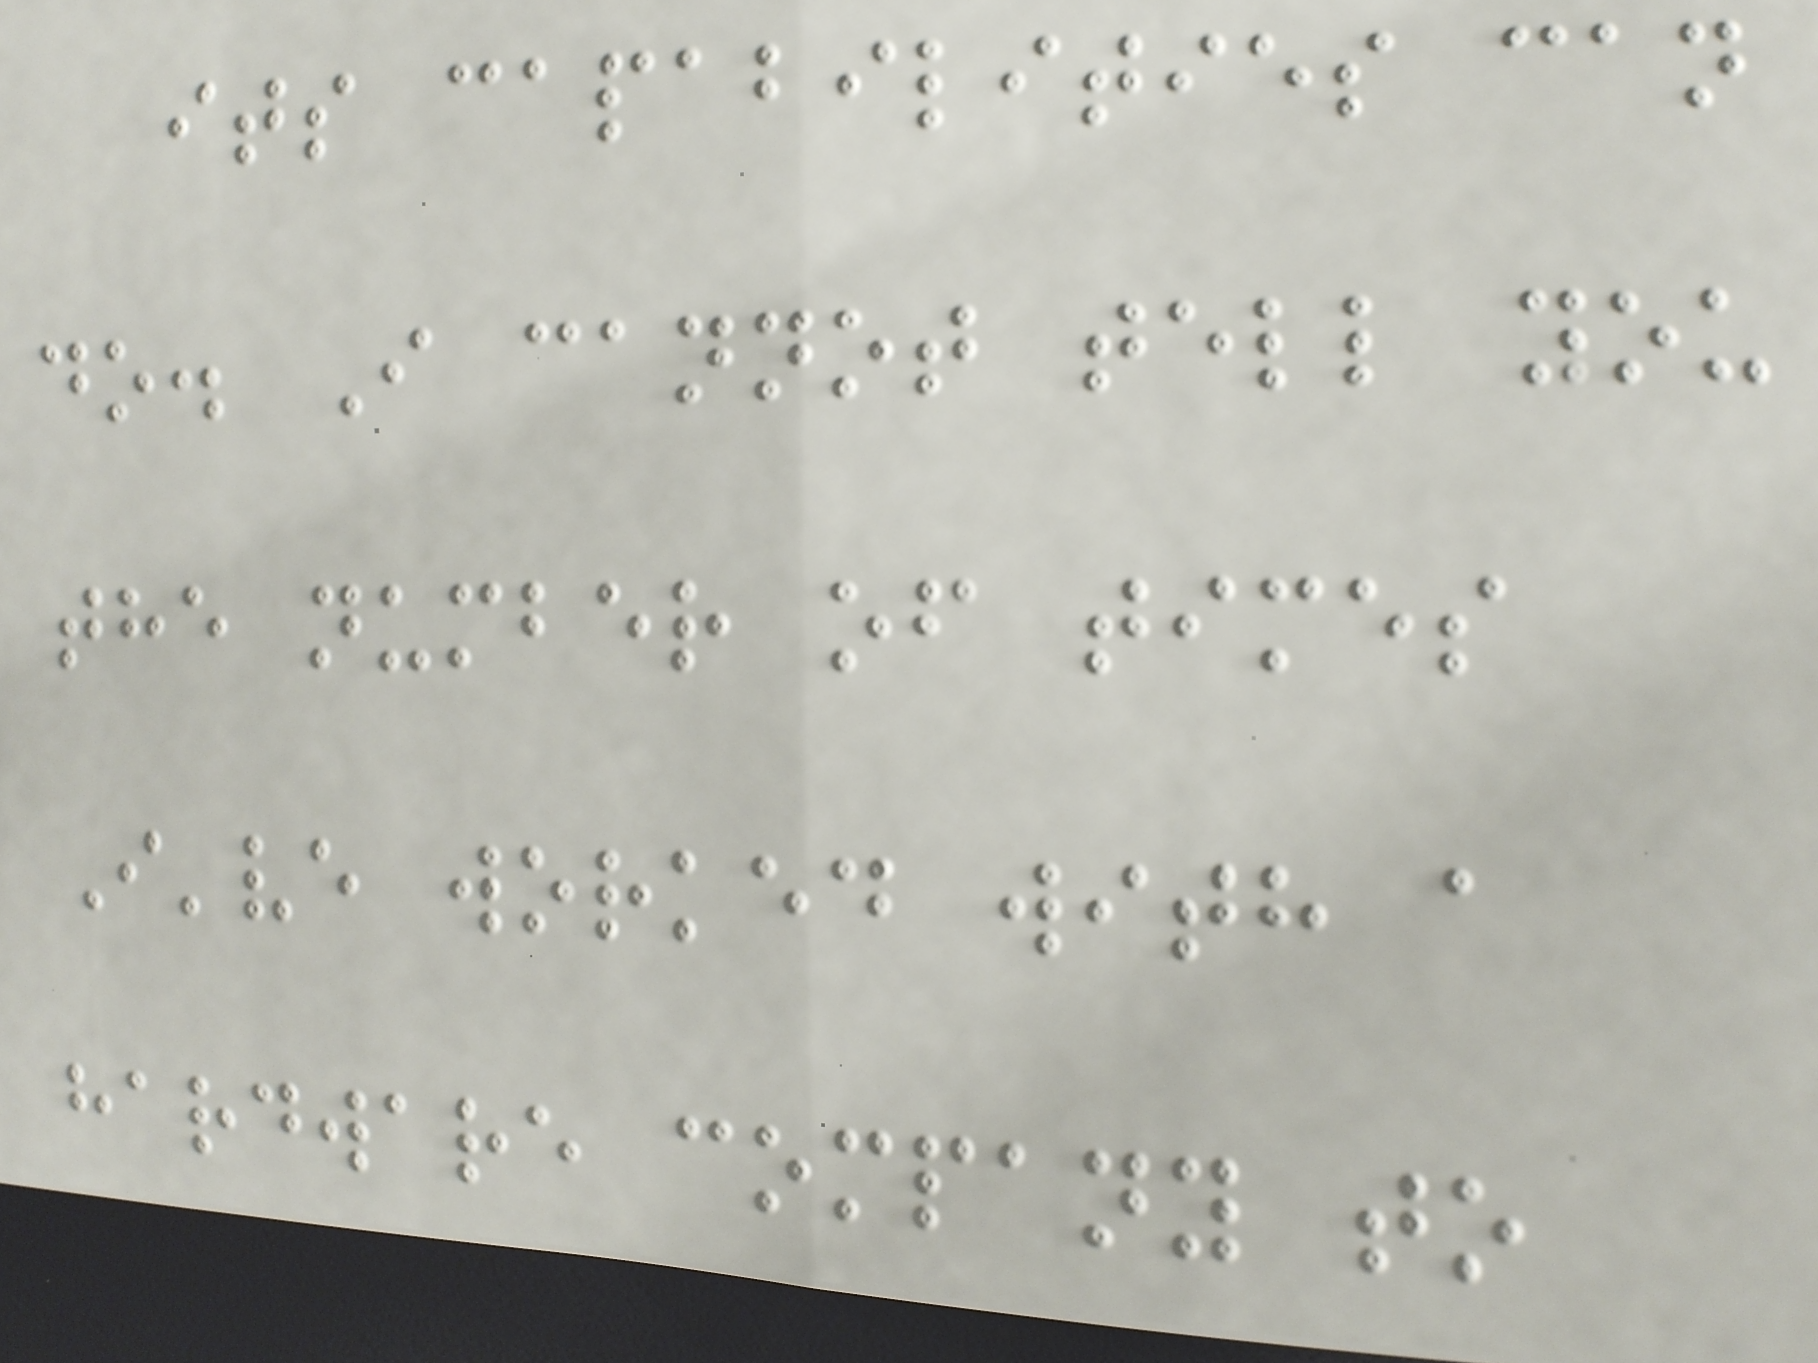its capabilities can
do. I cannot tell you
the number of times
I've worked with a
hardware company to
